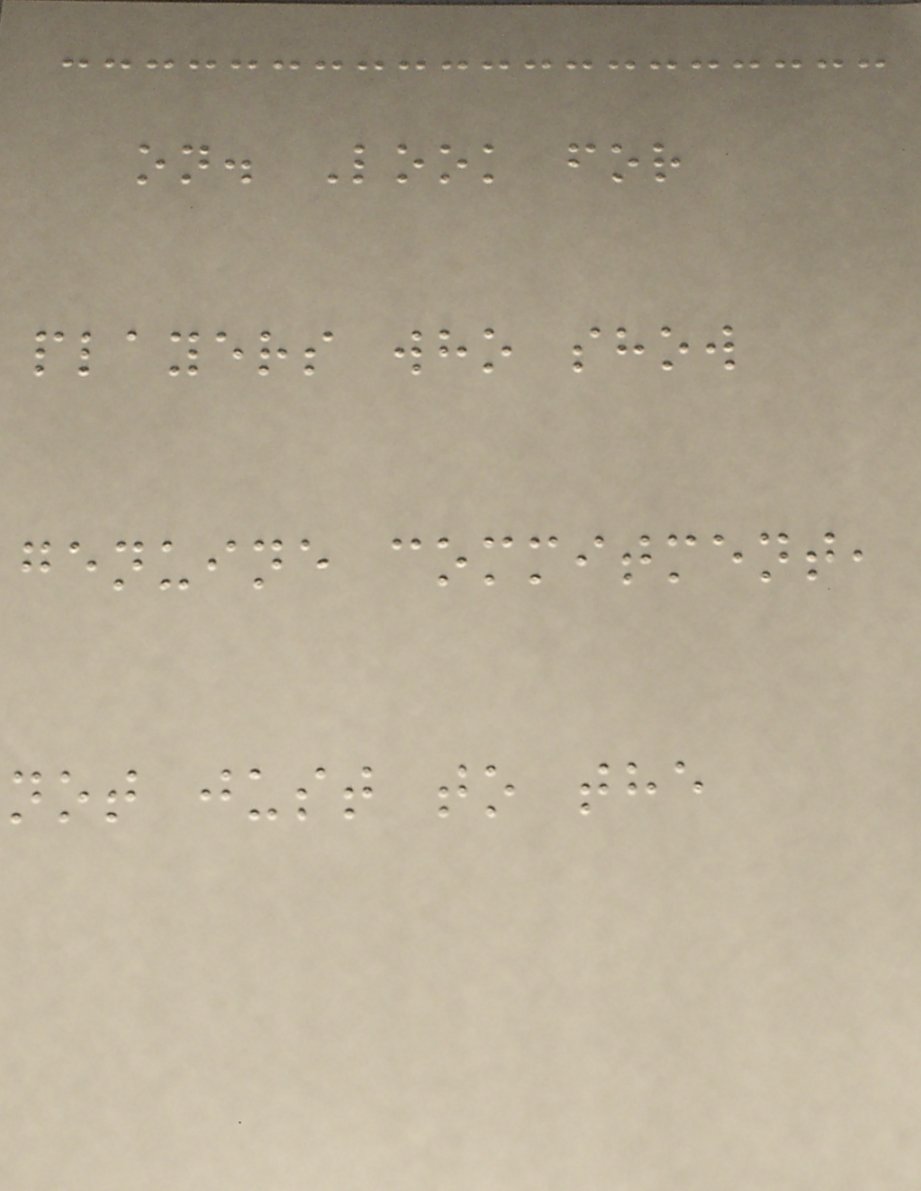on. Look for
players who show
genuine commitment,
not just to the
